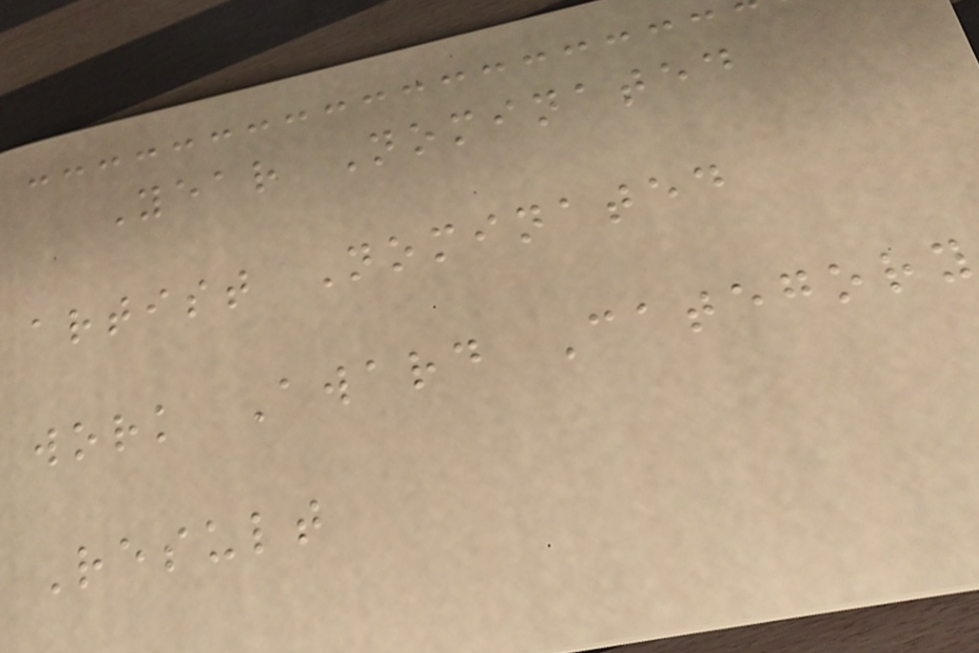Year Nominated
artist Nominated
work Award Category
Result
